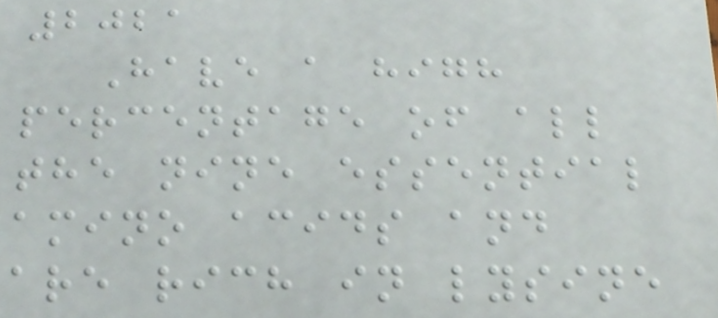2021
Have a high
percentage of all
the nine essential
amino acids and
are rich in lysine
